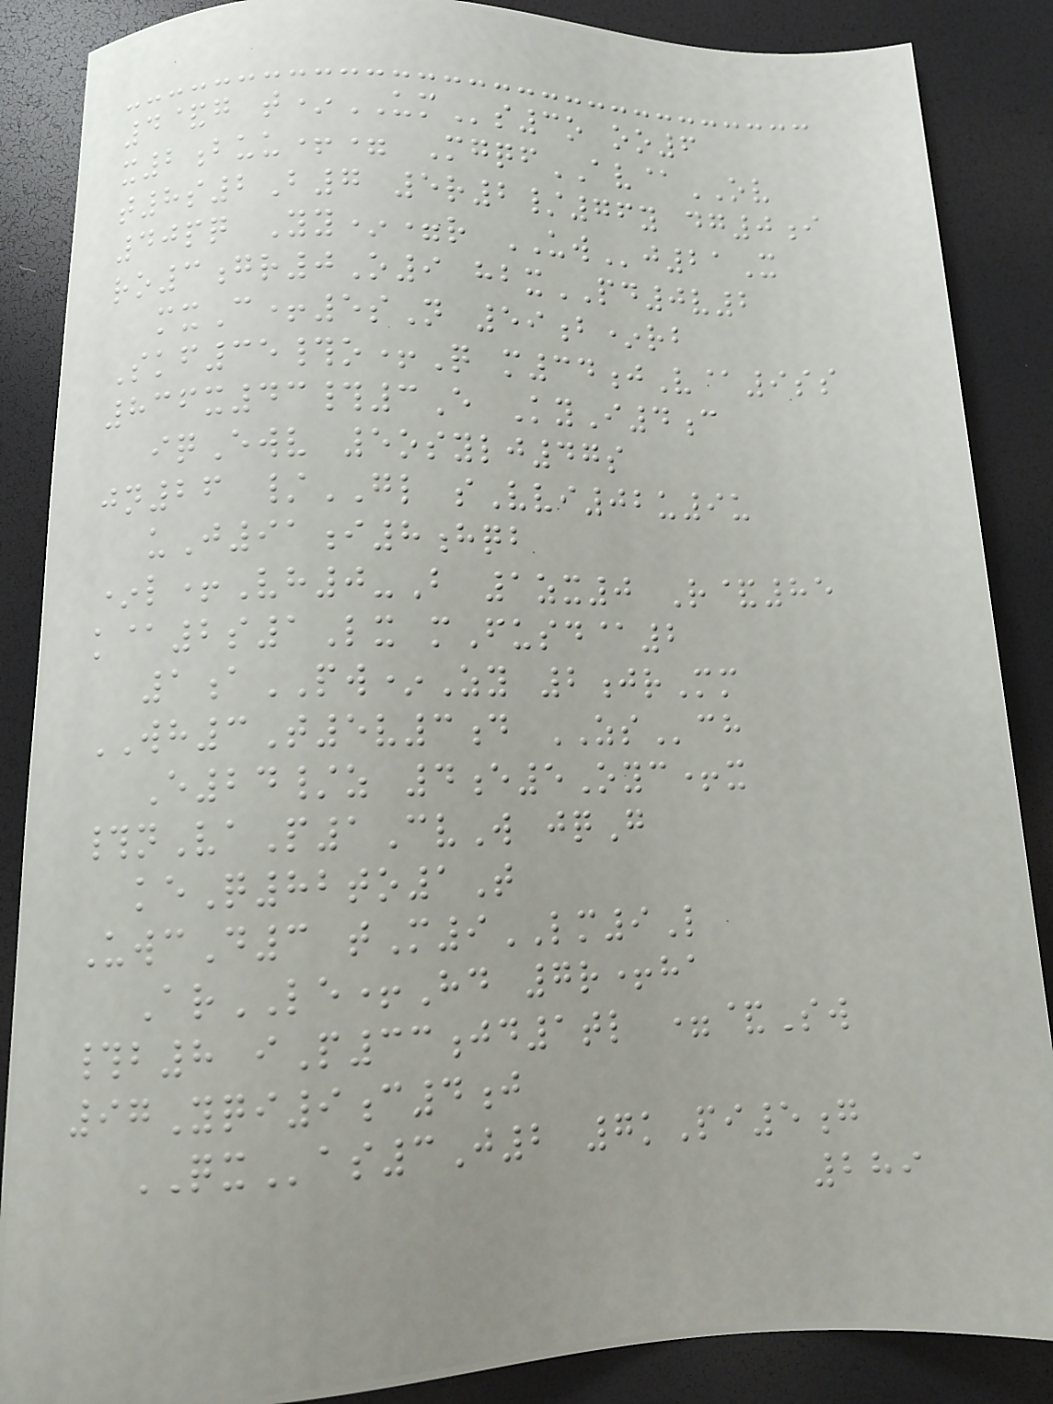4&g t*UMs3o oo6
x2buu+= MgqfAV@OV
t8s2B7 5r2/76y dg0i
40pq Yy*=r UWj21X
ro3gr0O9 hbxPD0v2
mxC+5sN 59b*rb
Skf35#o+Q m34jV@9ss
836x43#3E KyI4c
iqEwv 5osylj47s
jn26 /GL sVvi02u9u
uJ91i8hqb
*l+Vh0-B 1zx0 R&85
k@2s1Lx mFusd@2
1aPW*Zy 2jrMm
WH3T5v3d ZSch
E24/z 4e5Oyc+x
#nVaP1CvW jqG
keQ82to1T
UwcD3 tM9LM9L
ArLE+Hd 7r+ha
#b8 iP33jd1tl =&Sw
97Yqi9c4j
QXas3J2 7kPi5g
289
